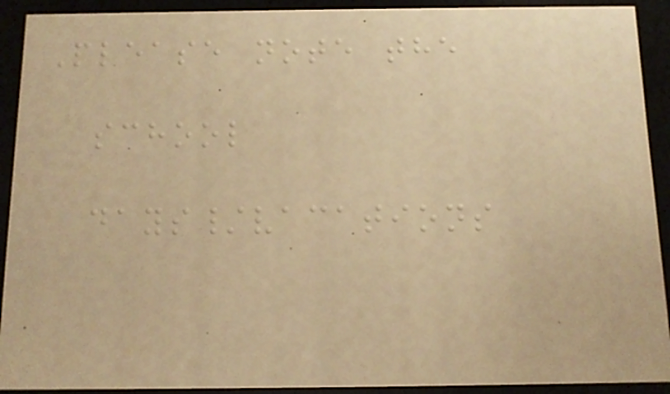Please note the
school
days/vacations
